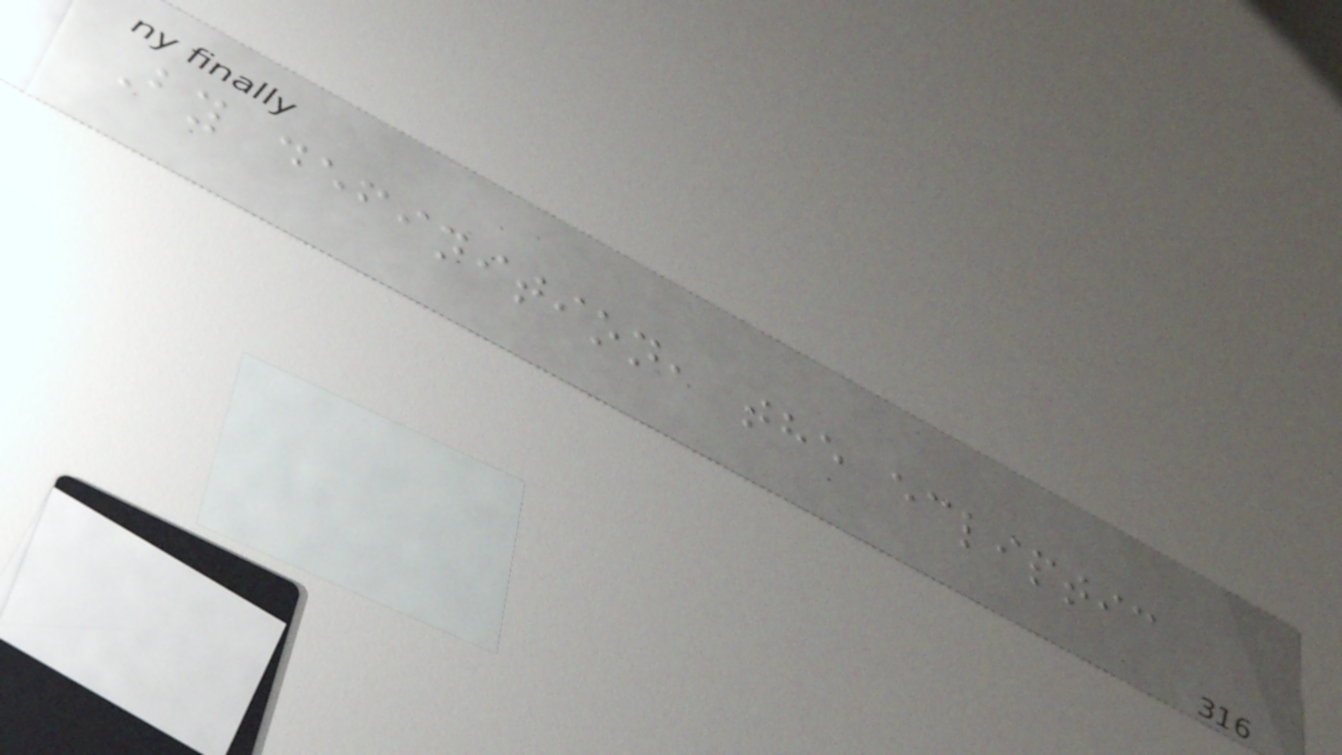By definition, the ecliptic
